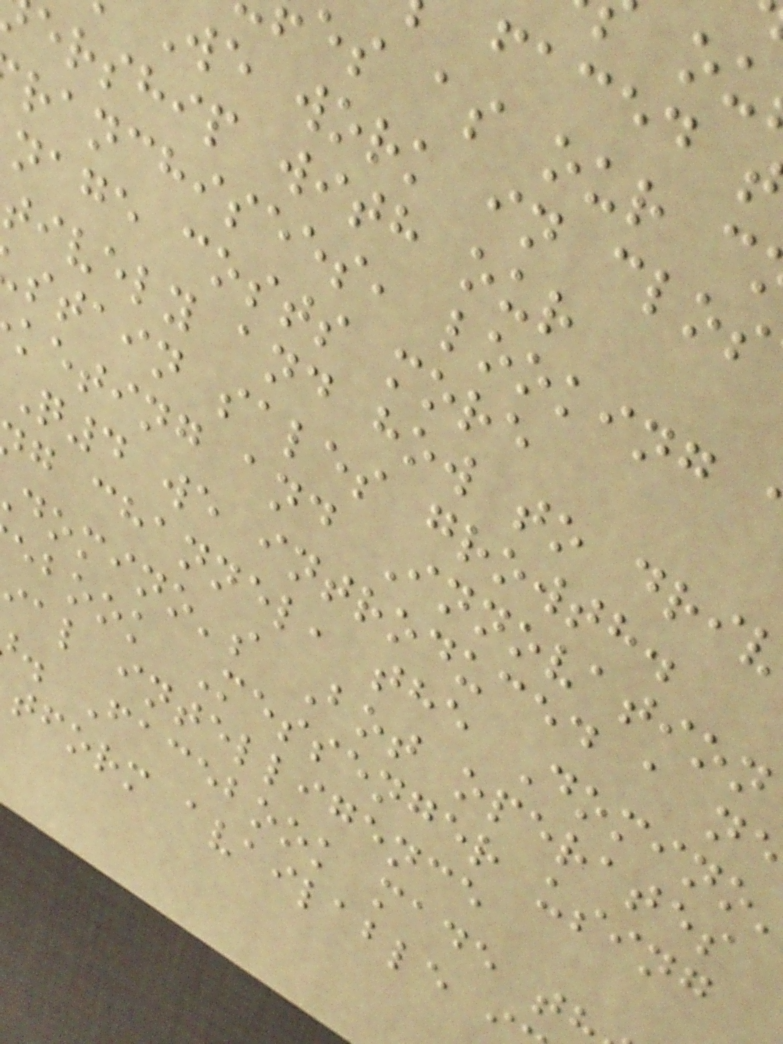es as our c
we work in clos
ership with our
ranchisees, looking
nage costs more
tively and how to dri
stain sales growth.
keting and Innovation
Q4 we introduced a n
g channel, the Domino
domino's Bot operates
ebook Messenger using
al intelligence
. Facebook made t
tform available i
